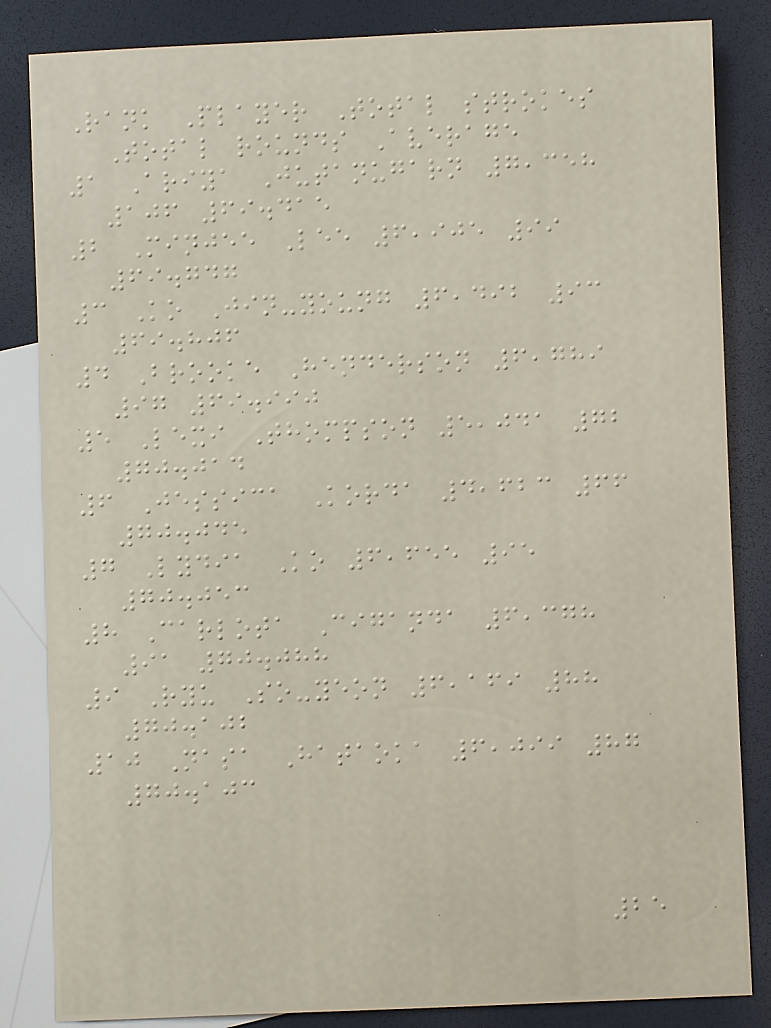Rank Player Total strokes
Total rounds Average
1 Ariya Jutanugarn 7,358
106 69.415
2 Minjee Lee 6,905 99
69.747
3 Ko Jin-young 6,492 93
69.806
4 Brooke Henderson 6,789
97 69.990
5 Lexi Thompson 5,041 72
70.014
6 Jessica Korda 4,623 66
70.045
7 Lydia Ko 6,655 95
70.053
8 Carlota Ciganda 6,378
91 70.088
9 Ryu So-yeon 6,169 88
70.102
10 Nasa Hataoka 6,099 87
70.103
25
